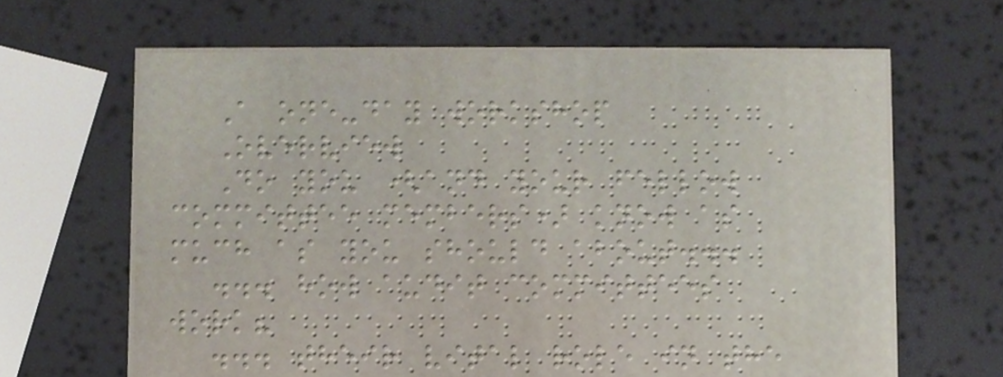A one-day workshop
Overview
Do you (and your fellow
committee members) know as
much as you should about...
... how audit committees
work?
... their vital role in the
